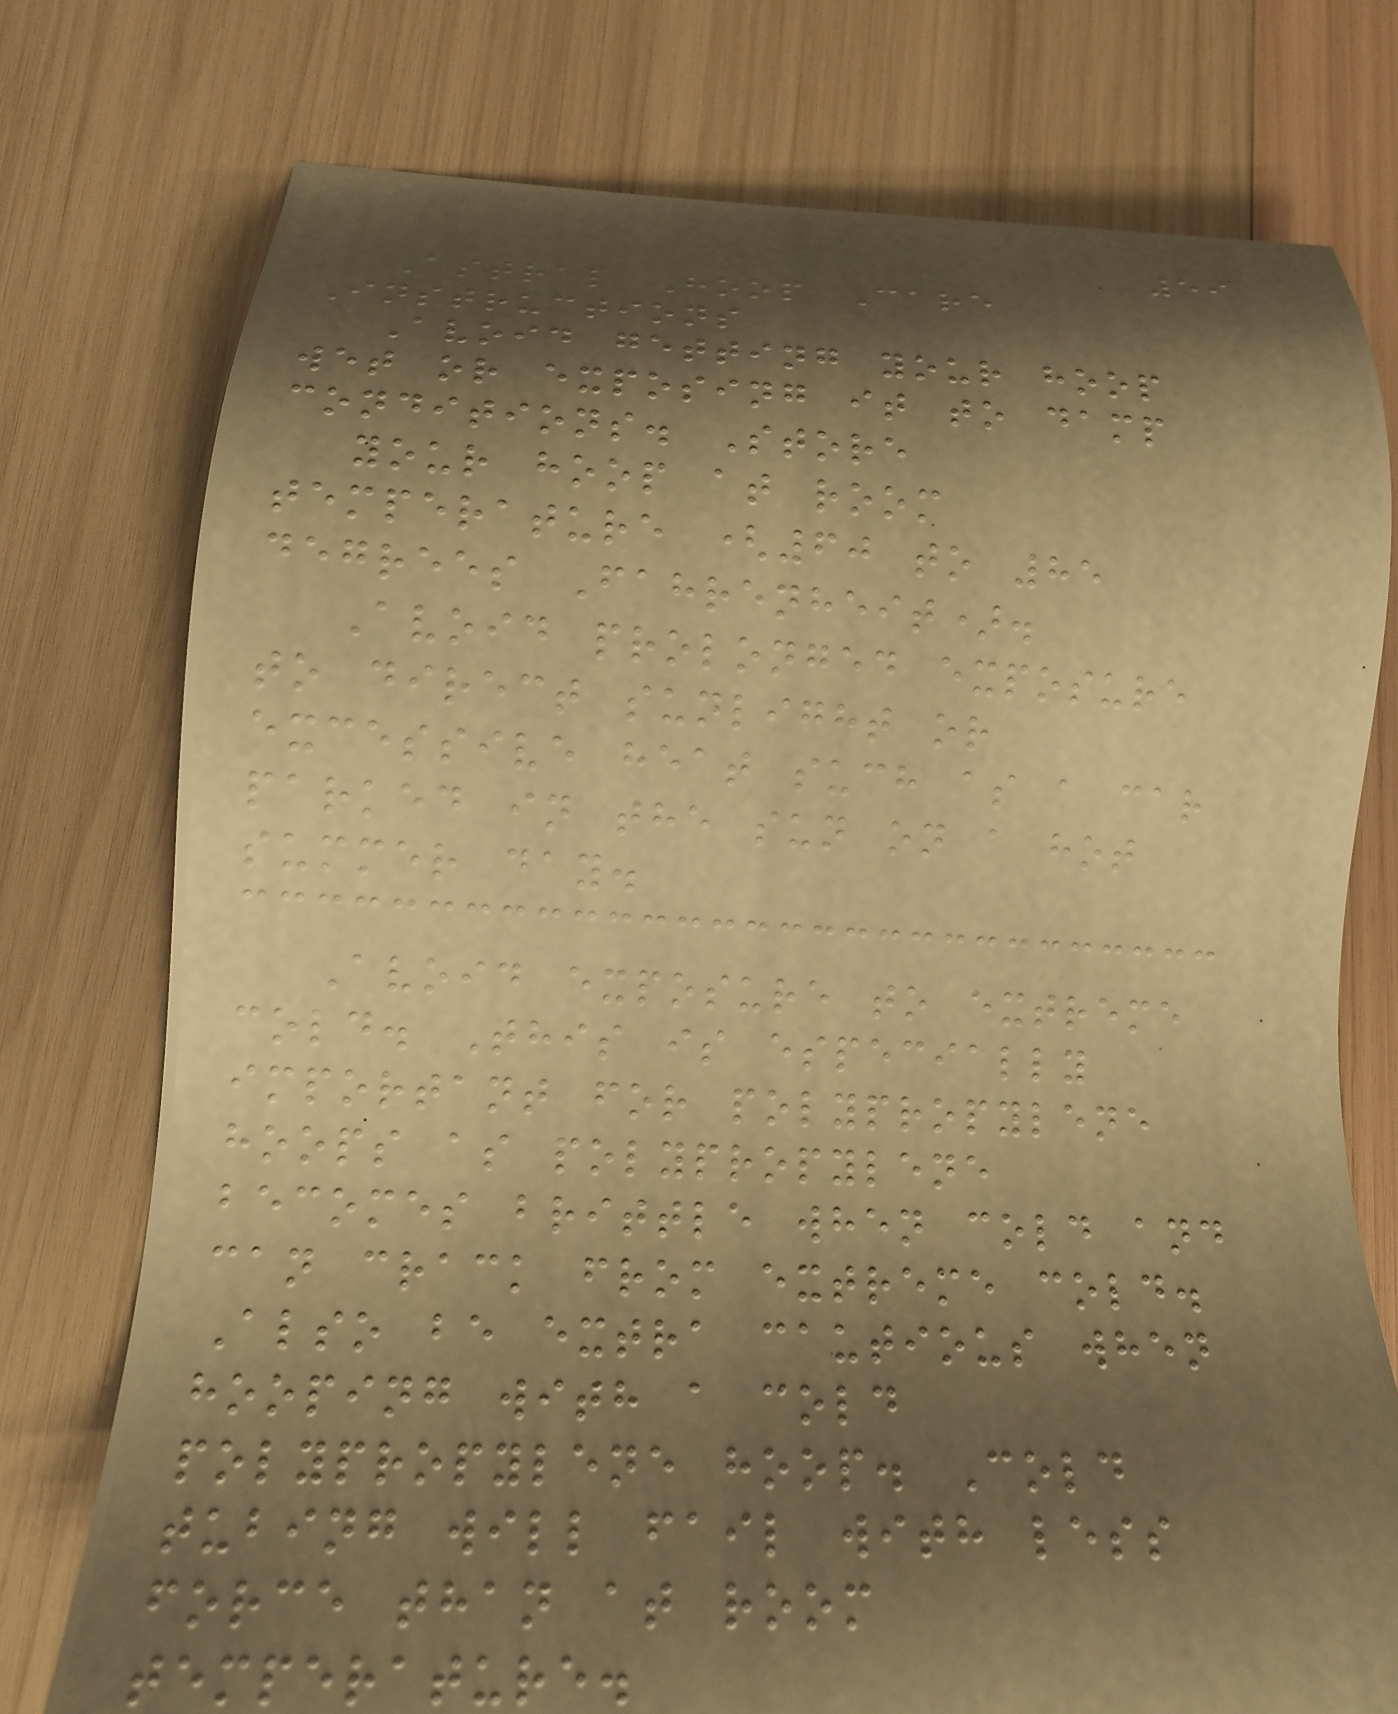59
Astral Hoop Care
Instructions
Avoid getting your hoop
wet or exposing it to damp
conditions. Store
your hoop at room
temperature (60 to 85
degrees Fahrenheit).
Avoid prolonged exposure
to direct sunlight or
excessive heat such as a car
parked in the sun on a hot
summer day.
Avoid exposure to extreme
cold. This is especially
important for polypropylene
hoops as polypropylene
becomes brittle when cold and
can crack from extreme cold.
Also be extra cautious when
hooping with a cold
polypropylene hoop. Cold
tubing will fail with less
force than at room
temperature.
